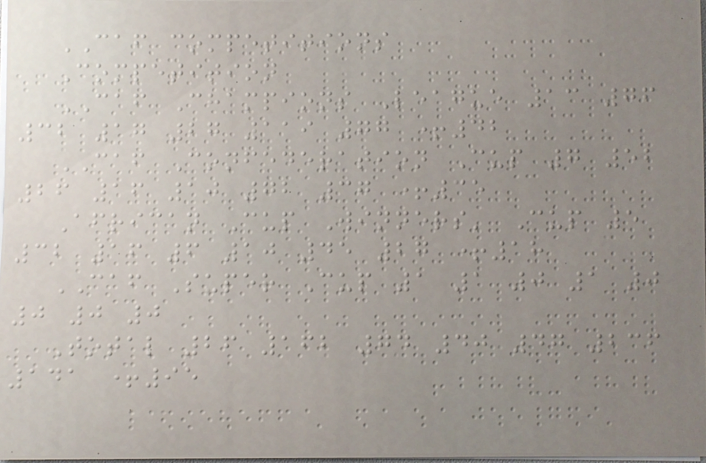CAF competitions
Competition
CAF Champions League 13 76
32 17 27 119 77 +42
CAF Confederation Cup 7 52
26 16 10 72 37 +35
African Cup Winners' Cup 5
32 16 6 10 45 27 +18
CAF Super Cup 1 1 0 1 0
0 0 0
Total 26 162 74 40 47 236
141 +95
